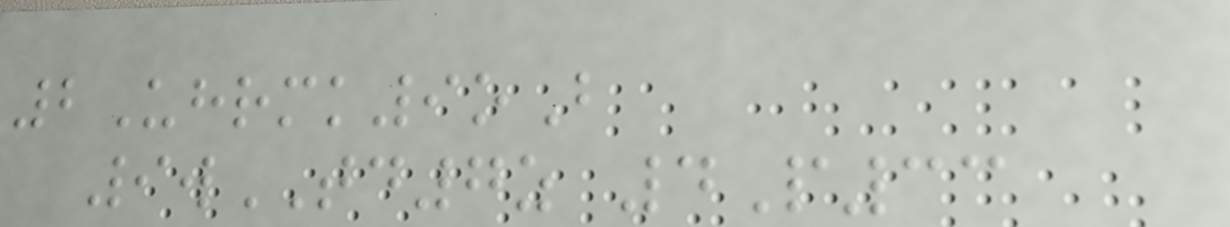2Uhrmk9oB
9wTD7z 4P33
